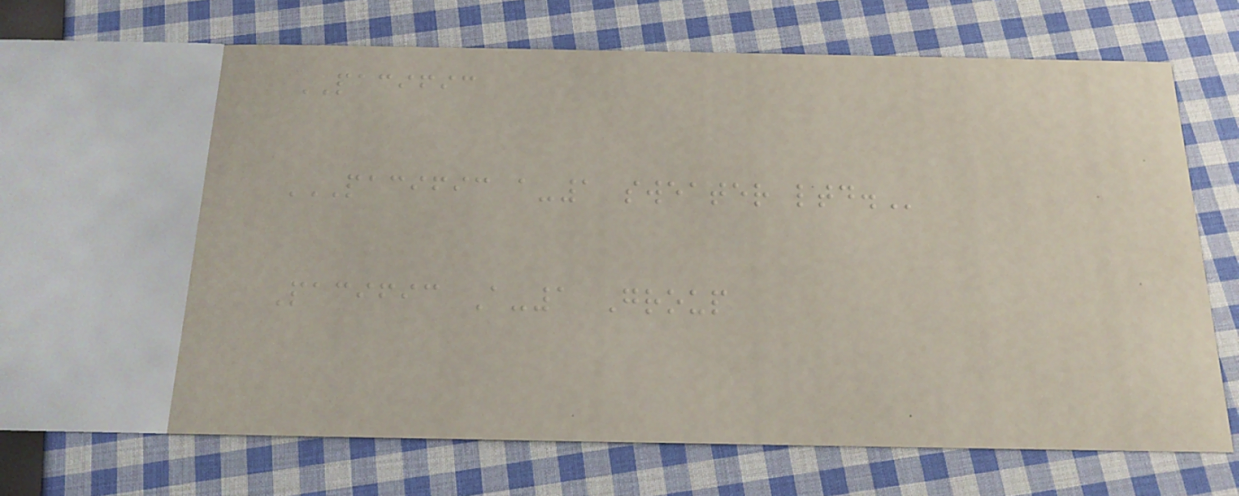PACIFIC
PACIFIC A-1 SWEATER LTD.
Pacific A-1 Group
